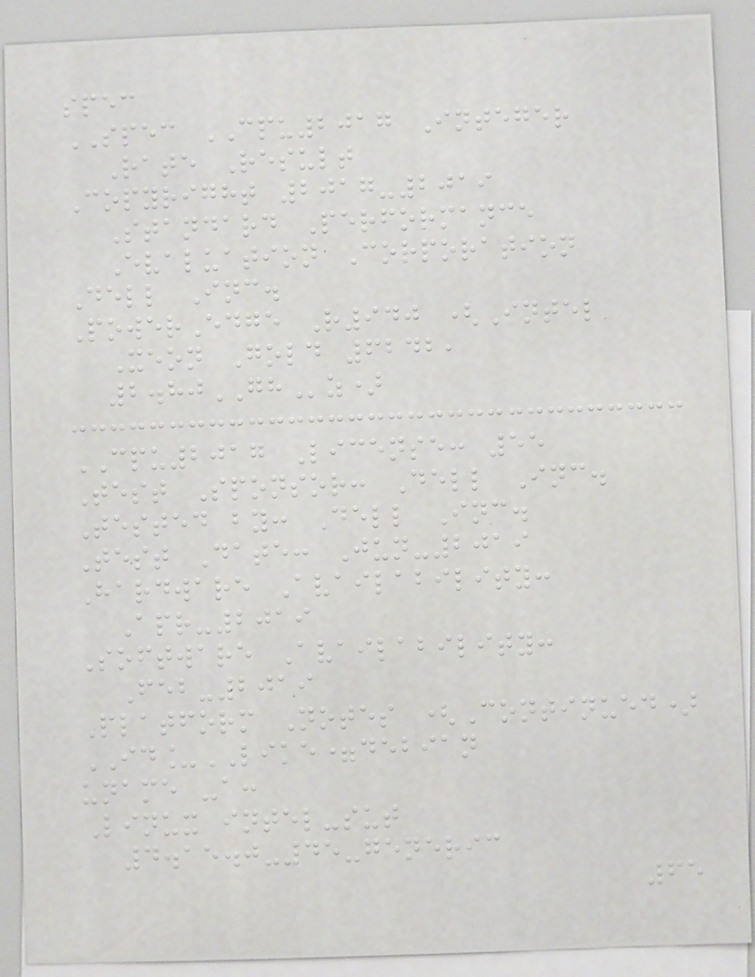spec
SPEC CPU2017 Integer
Rate Result
Copyright 2017-2019
Standard Performance
Evaluation Corporation
Dell Inc.
PowerEdge R940 (Intel
Xeon Gold 6242,
2.80GHz)
CPU2017 License: 55
Test Sponsor: Dell Inc.
Tested by: Dell Inc.
Test Date: Jun-2019
Hardware Availability:
Apr-2019
Software Availability:
Feb-2019
Platform Notes (Continued)
ID_LIKE=debian
uname -a:
Linux intel-sut
4.15.0-45-generic
65
